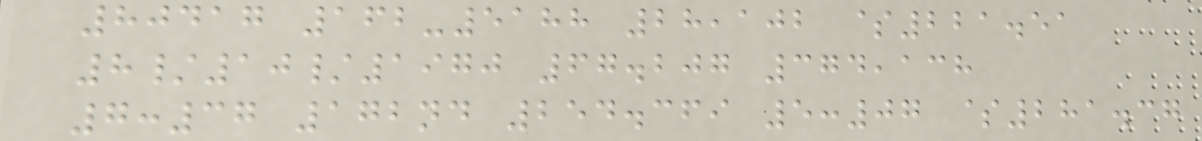80417 162-5188 28,102 $221.51
8/10/1970 67.207 374,138
7:37 172nd 254.369 5:07 $281.37
